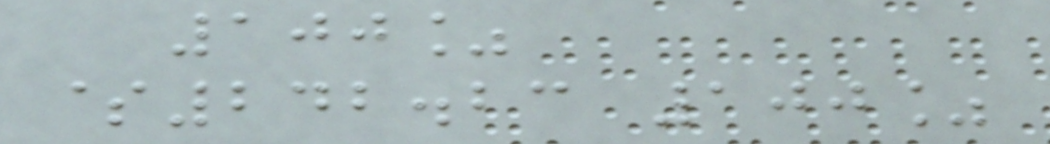100%
$242.23 100%
